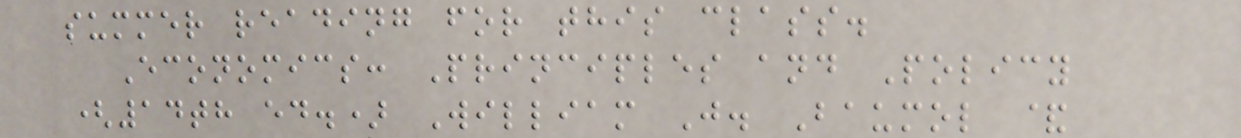summer reading for this class.
Economics: Principles and Policy
(14th ed.) William J. Baumol &
